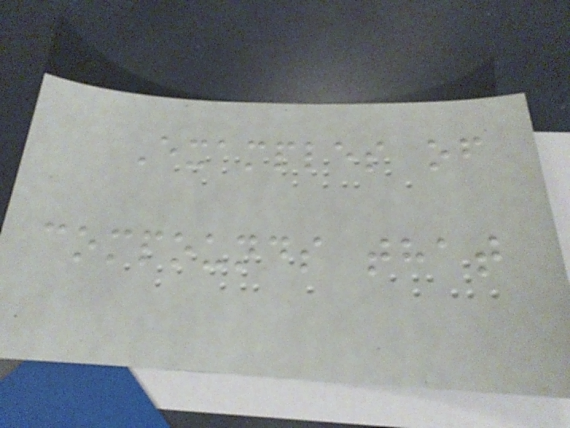Examples of
compounds that
